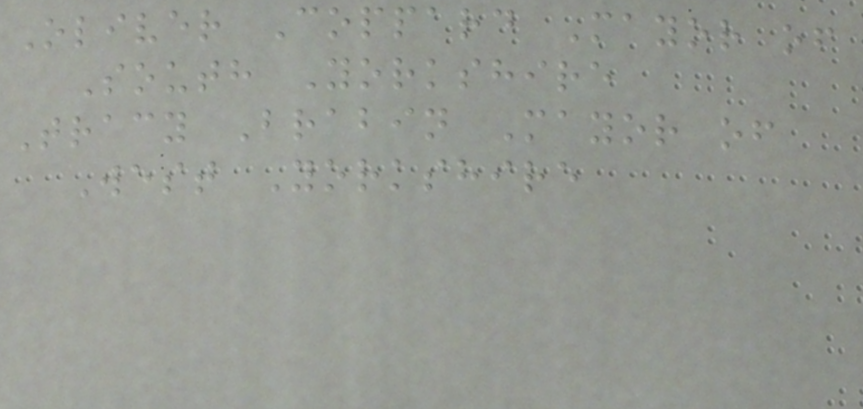Oliver Coppard Mayor of
South Yorkshire
Tracy Brabin Mayor of
West Yorkshire
